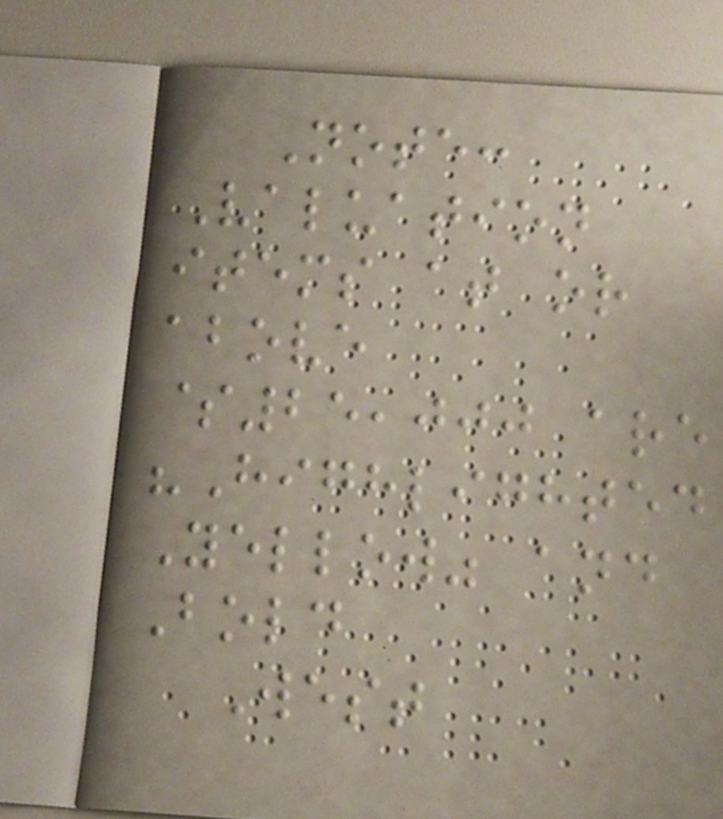Note:
Valuation
items at or
above
$25,000 are
"Highlighted
Yellow" and
Bold
West
